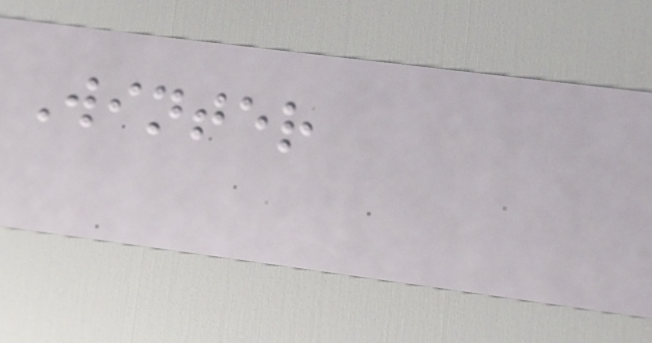Winter
